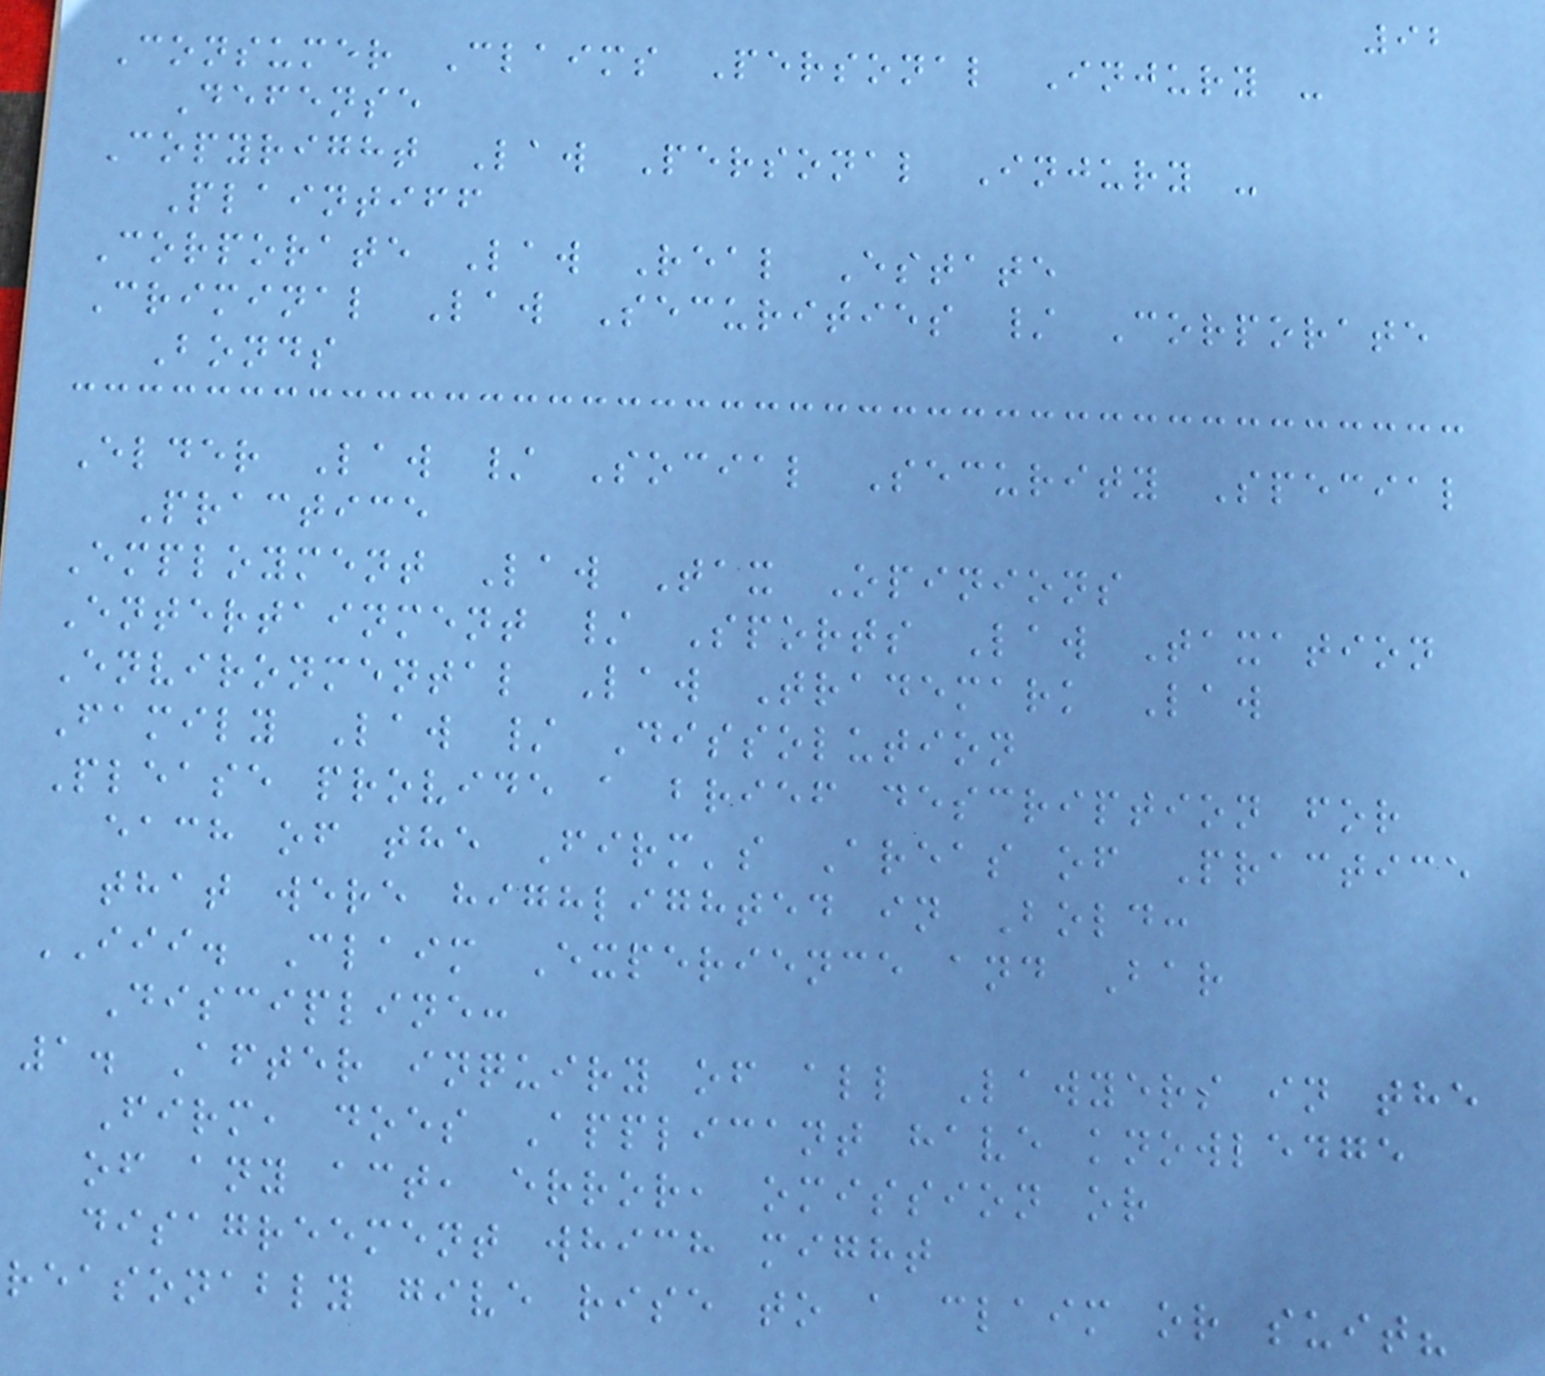92
Consumer Claims Personal Injury -
Defense
Copyright Law Personal Injury -
Plaintiff
Corporate Law Real Estate
Criminal Law Securities / Corporate
Bonds
Elder Law / Social Security Special
Practice
Employment Law Tax Opinions
Entertainment / Sports Law Taxation
Environmental Law Trademark Law
Family Law / Dissolution
Please provide a brief description for
each of the Firm's Areas of Practice
that were highlighted in Bold:
III. Claim Experience and Bar
Discipline:
1. After inquiry of all Lawyers in the
Firm, does Applicant have knowledge
of any act, error, omission or
disagreement which might
reasonably give rise to a claim or suit?
